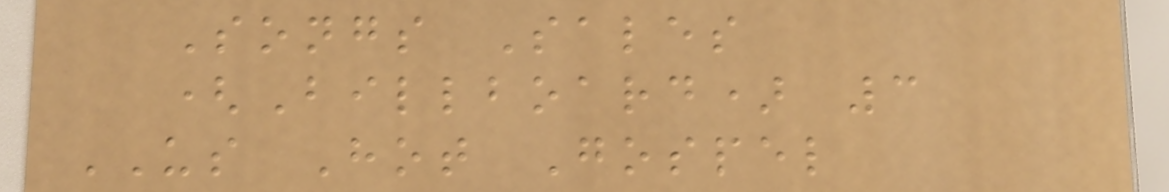Songs Sales
(Billboard) 3
US Hot Gospel
